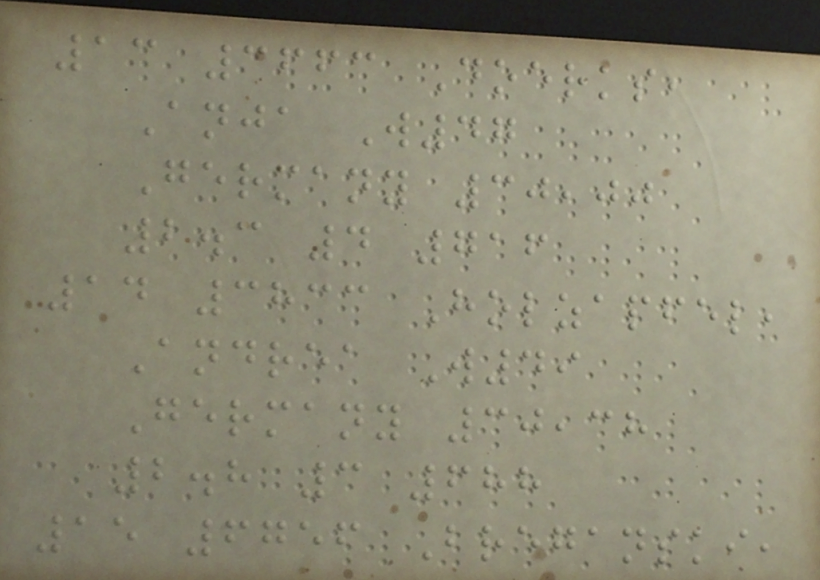13 3663 Doerks,
Anja W47
Germany 30,00
2.3 4 716
14 3833 Holzapfel,
Andrea W49
Germany 30,38
2.8 3 688
15 6756 Breganski,
